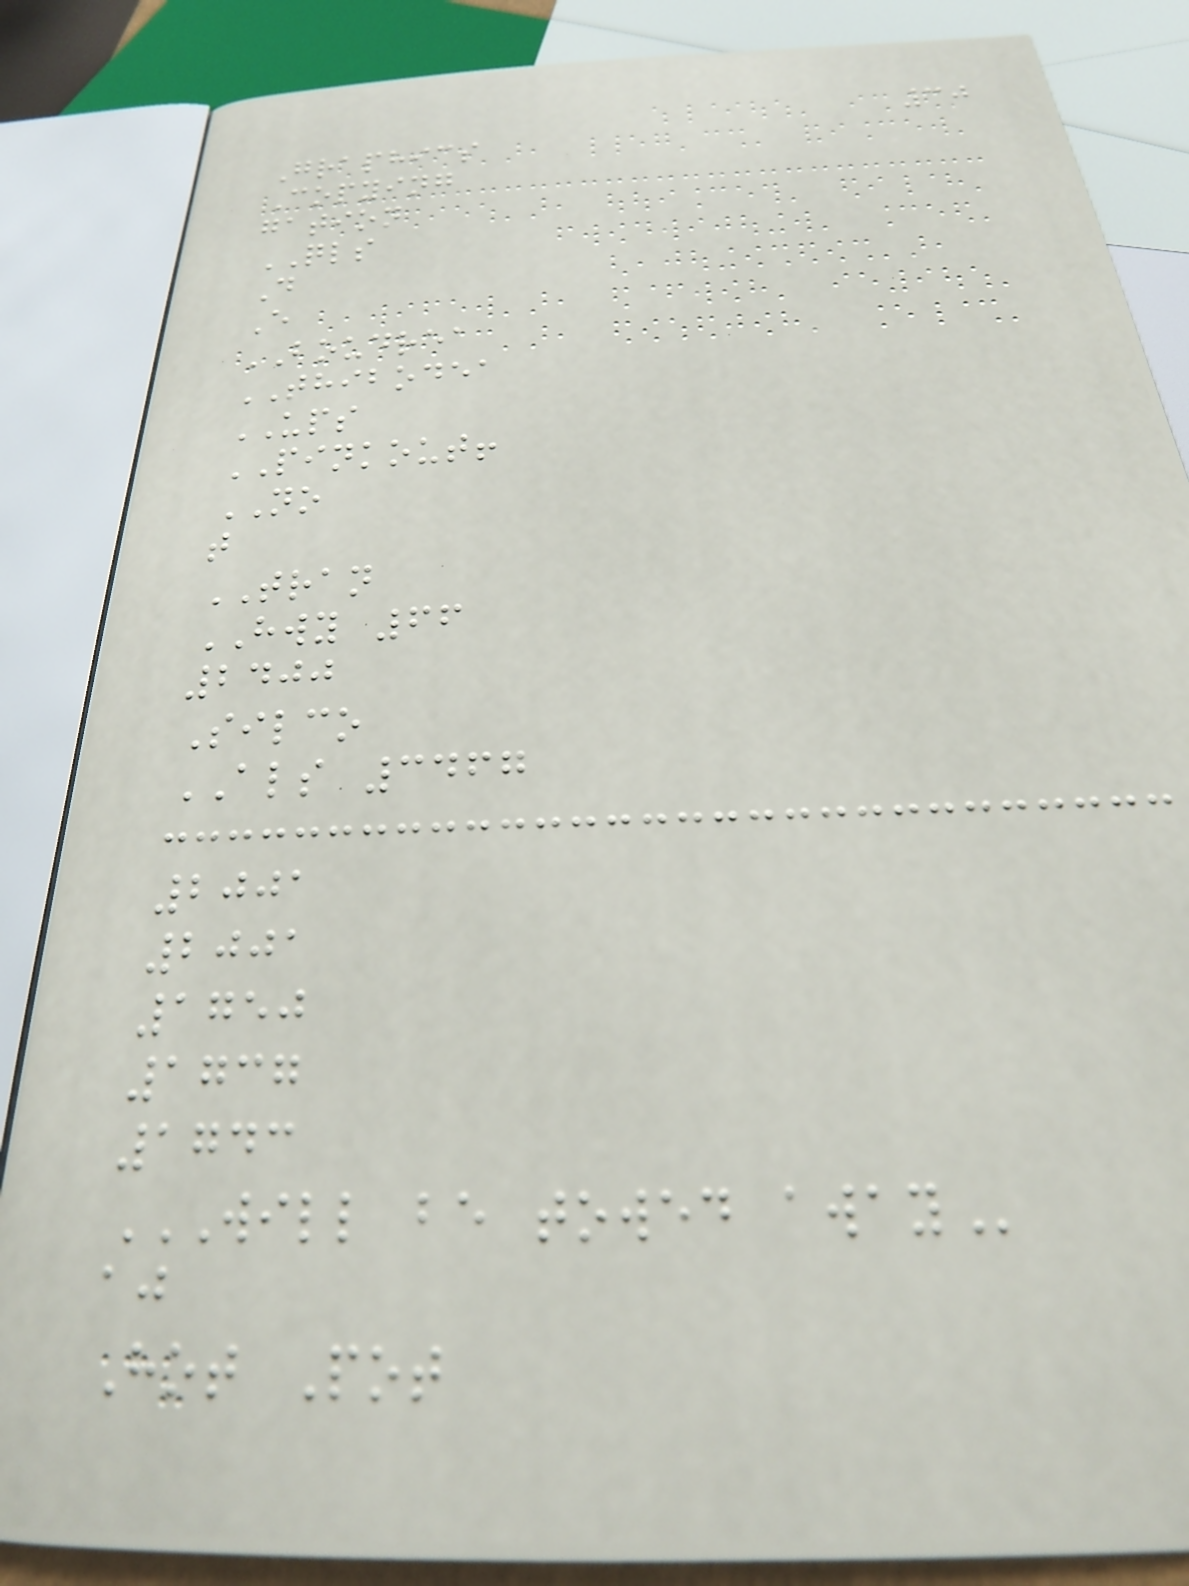30
Graphics
Copying
gation
QLS
D
E
BOUDREA
THIBODEA
UPS
PINKOUT!
NO
t
TRAN
HWY 66
2400
Silco
ALS 3467
2001
2001
1750
1737
1743
WILL BE TOWED AWAY
aj
Hot Pot
